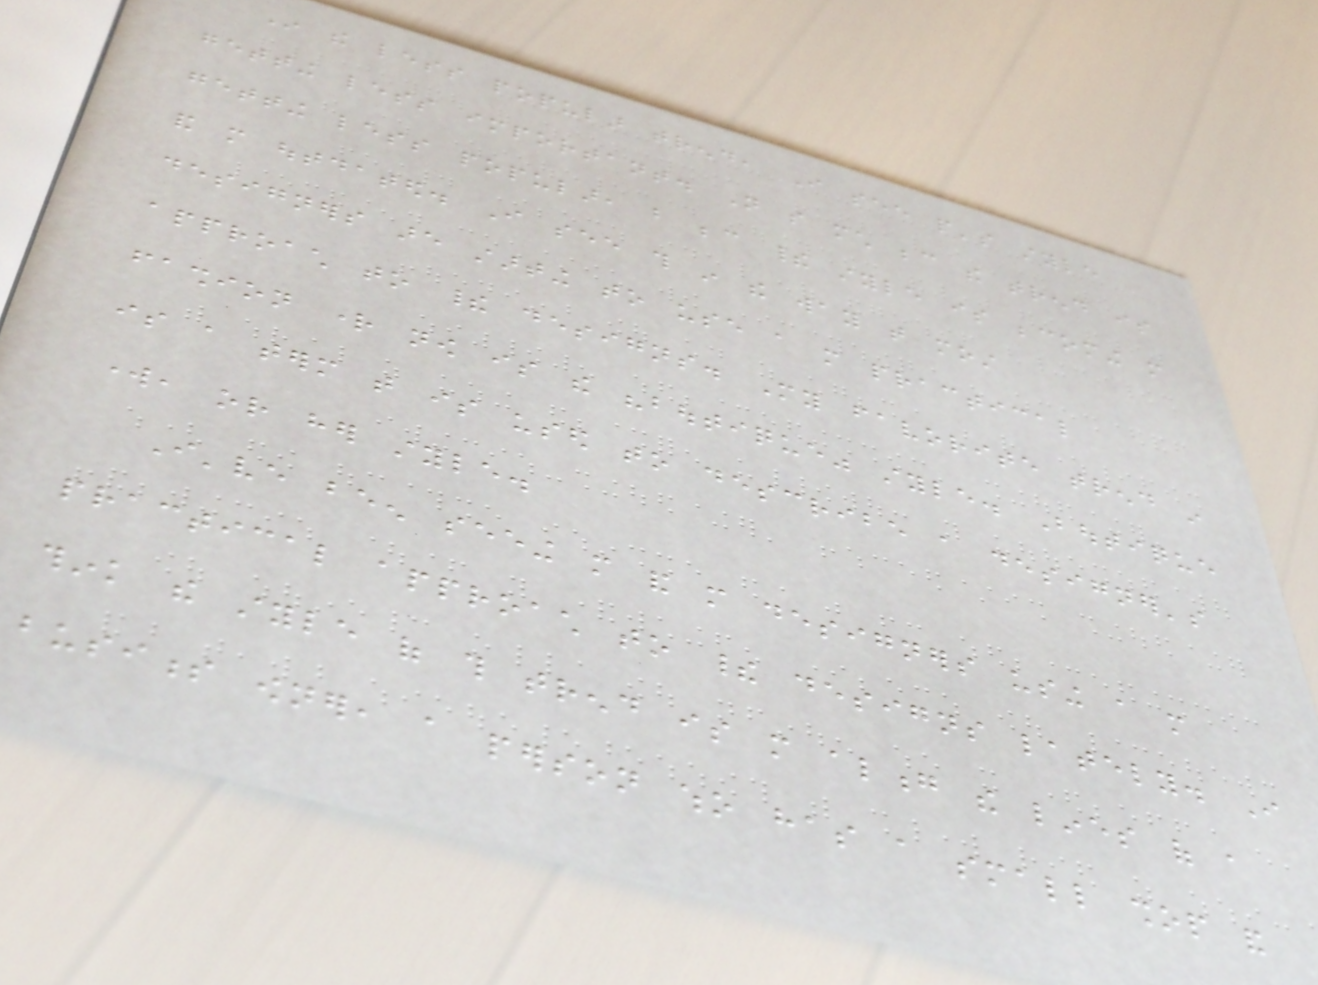In the less popular trend, I see people's style
getting less important. Not so much because the trend is
getting less popular, but because their style is becoming more
and more outdated. I see this in the way that most
designers are starting to use a more practical
approach to their designs. My favorite trend in
fashion right now is the "boutique" style. Boutique
is a term that is used to describe a designer's
work, or her style.
I've been seeing more and more designers using a more
practical approach to their designs lately. I
think the style of this trend is more along the lines of a
business owner, a person who has a small shop and
